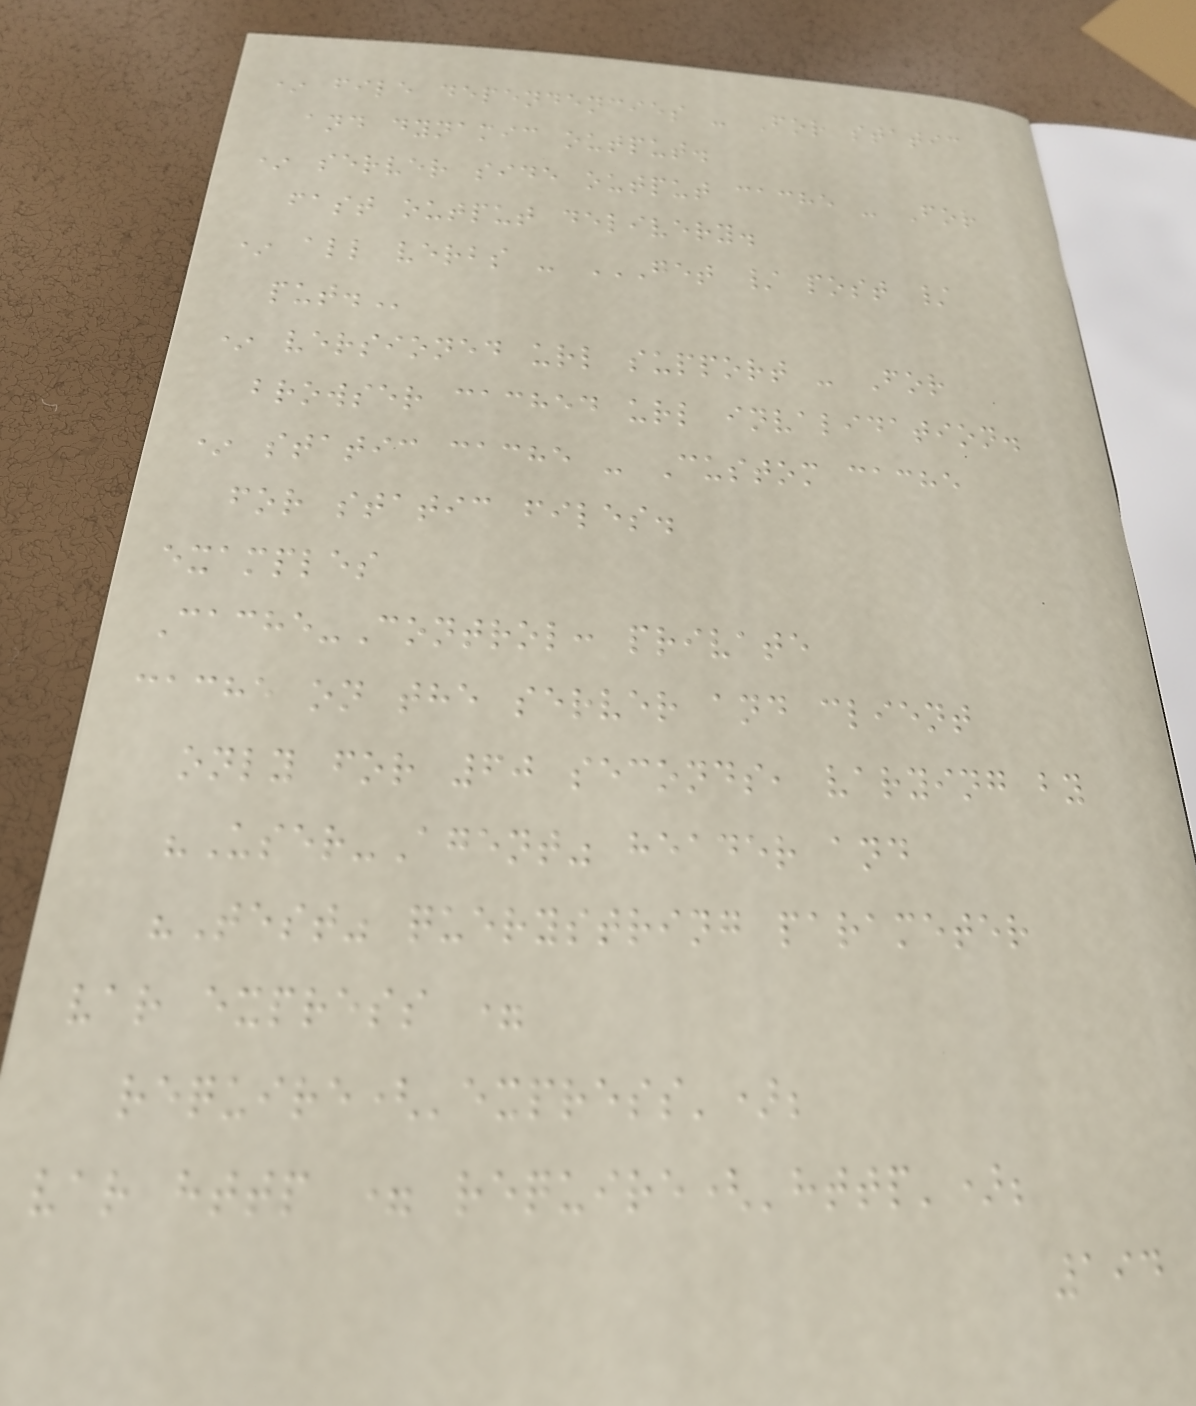* file dependencies - For static
and dynamic output.
* server side output cache - For
fast output delivery.
* all verbs - GET / POST /
PUT.
* versioned url support - For
browser cached url invalidation.
* static cache - Custom cache
for static files.
examples
Cache-Control: private
cache on the server and client
only for 60 seconds, varying by
"User-Agent" header and
"Test" querystring parameter
var express =
require('express');
var http = require('http');
194
